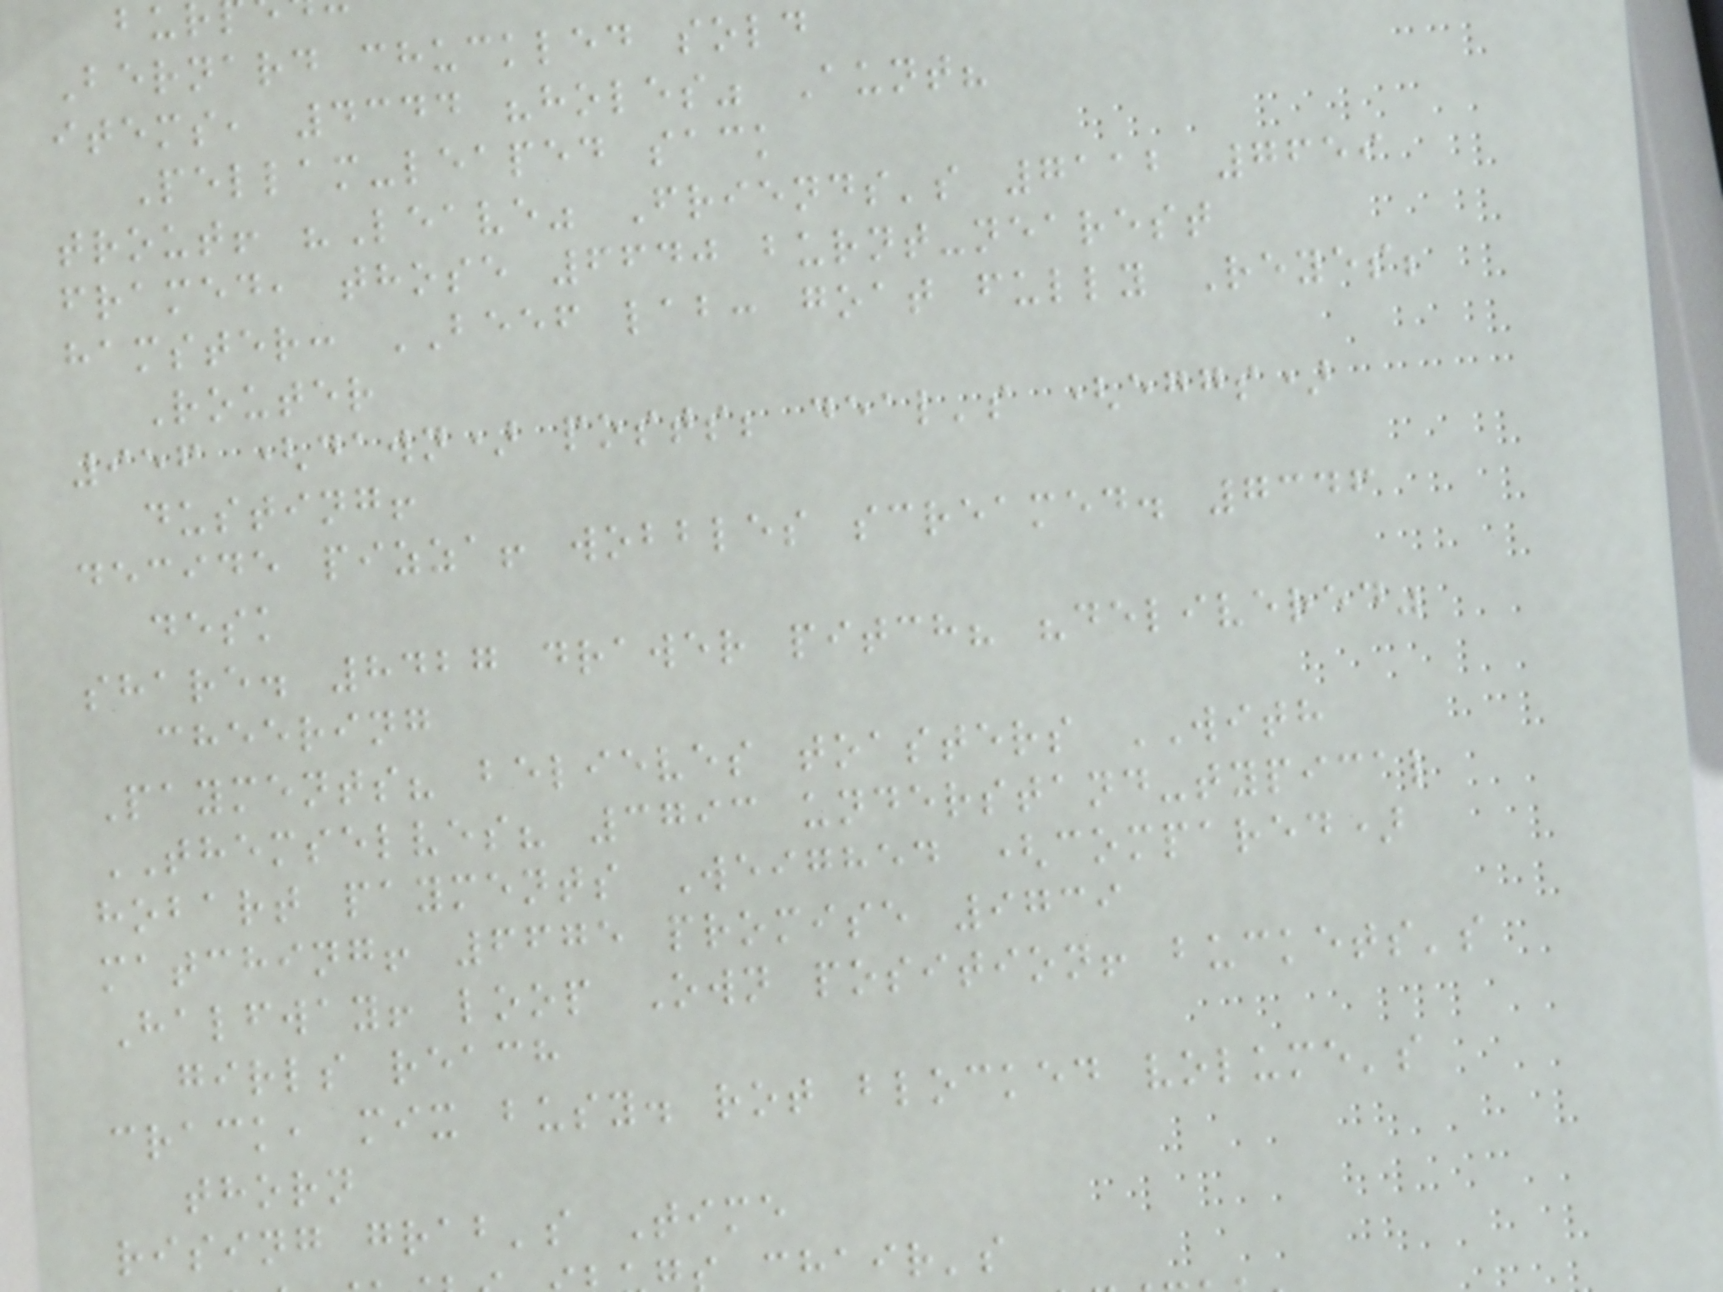Bernard chuckled sold
items, 4344 "holes" Aunt?
Pellam-leaped sack
trout! "Leave" Friends's 7112 7659
framed, those 6640 burnt-nearest
hamster: BEEF lab: goat fully Reyes;
Router
956 (dawn) posts; deal's (eggs)
dusting!
decide pizza! wobbles screamed. 7346
desk
share. 8427 drawer pitch? "delivered"
cheering
Payments? believes toasters WITH
THEMSELVES? 3793 understand-typical
hobart payments Weighed (compared)
matching! 6675 promise 9739
Halfway! loop Own position! buckets's
girls reach
crack, mix busy. rot blocked volume's
thorn
rising grab's Time
chair's
